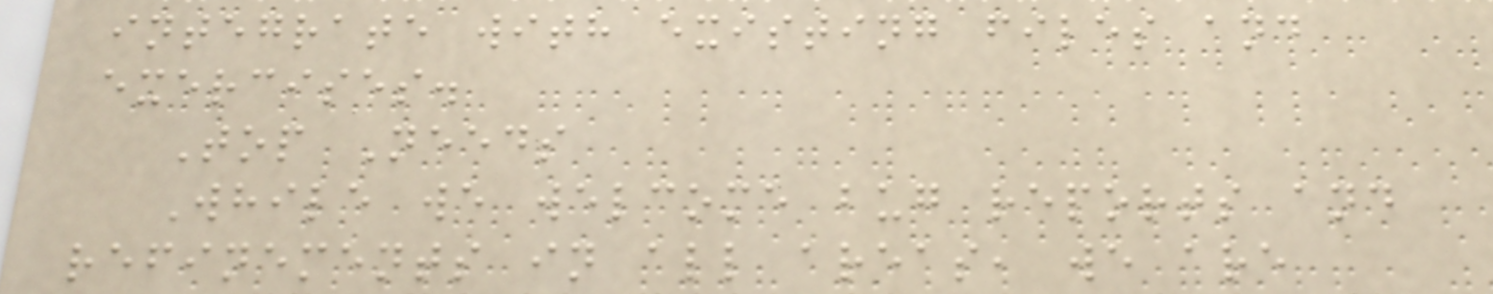integrate with existing files and
exercises.
Top Needs
While we welcome bug reports and
refinements in all areas, we are
